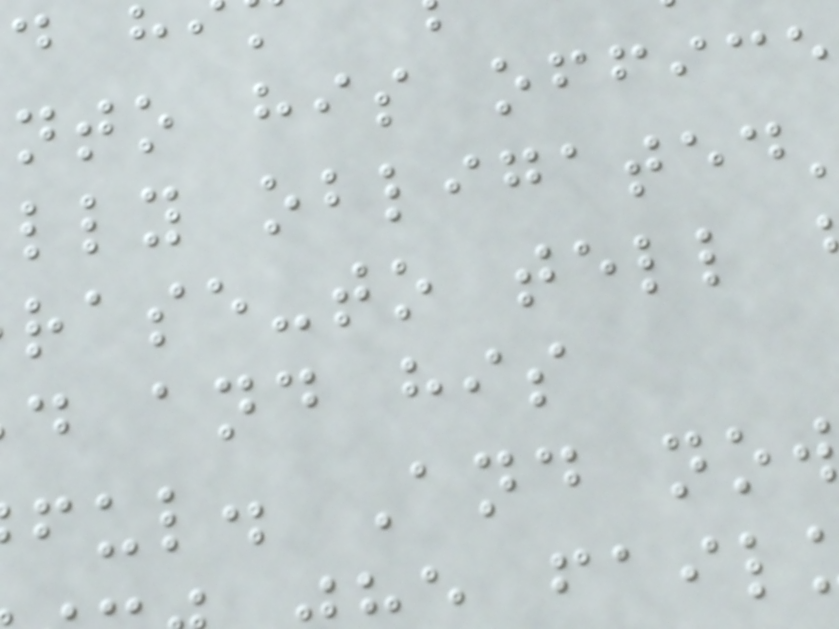nto his office
lly obligated
rase-to tell
d and his
ful. And now
